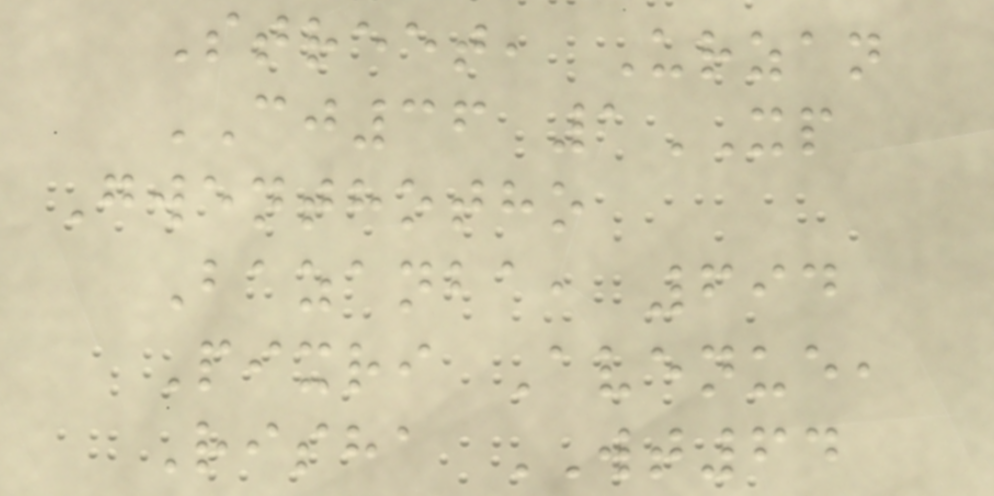Street, Urzan
CJ36 1XP
Gwenthotho
Bazanba, 694
Pixri Avenue,
Risha WT64
